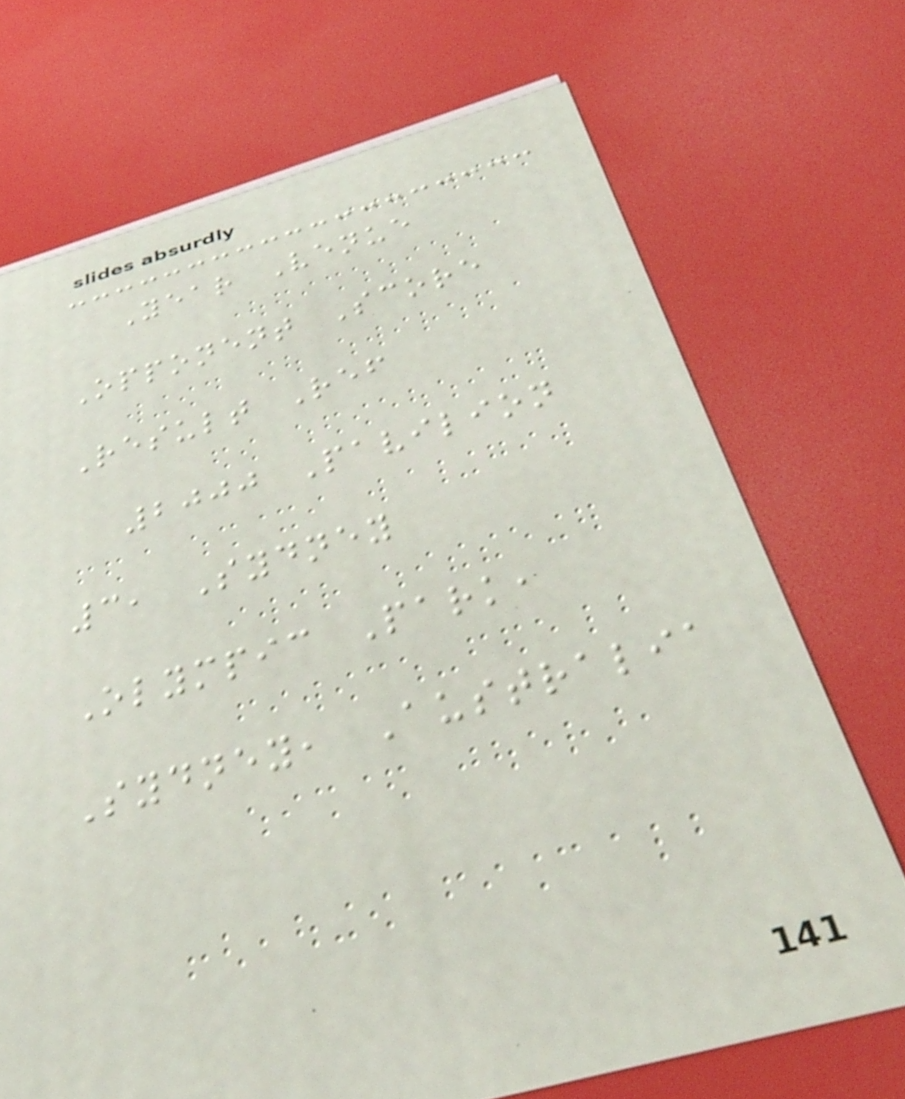Year Venue
Opponent Score
Result Ref
2000 Pavilion
3, Sydney
Olympic Park,
Sydney, Australia
